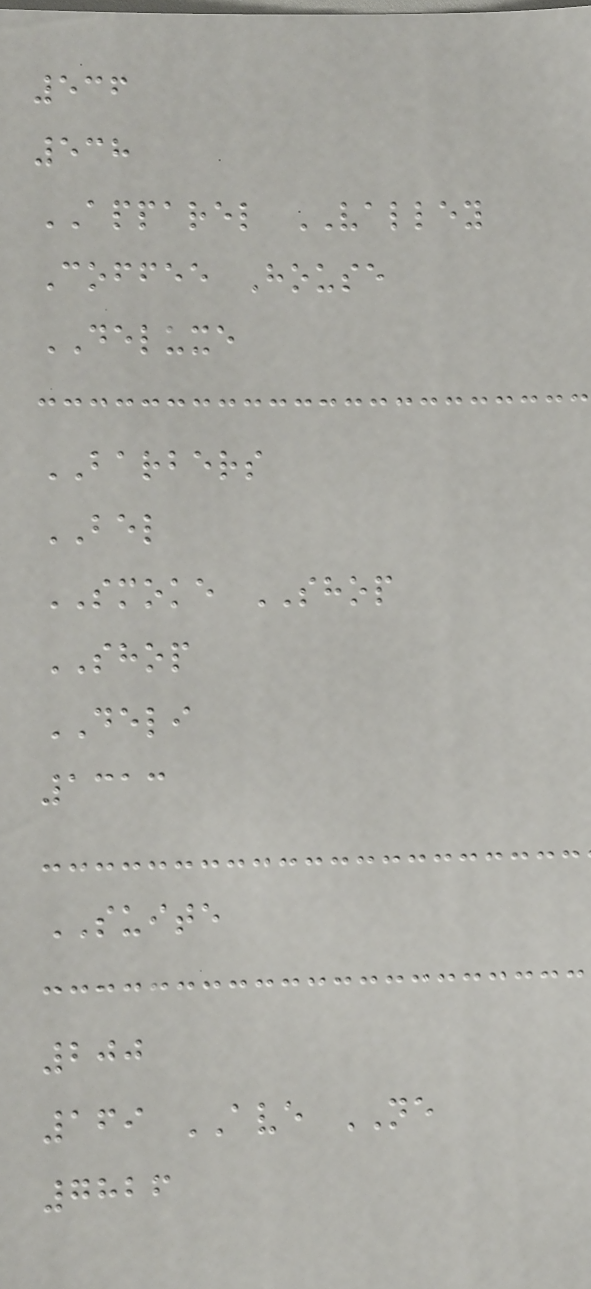536
538
APPAREL VALLEY
Coffee House
DELUXE
BARBERS
BEL
SMOKE SHOP
SHOP
DELI
1313
SUITE
200
169 AVE NE
7826
